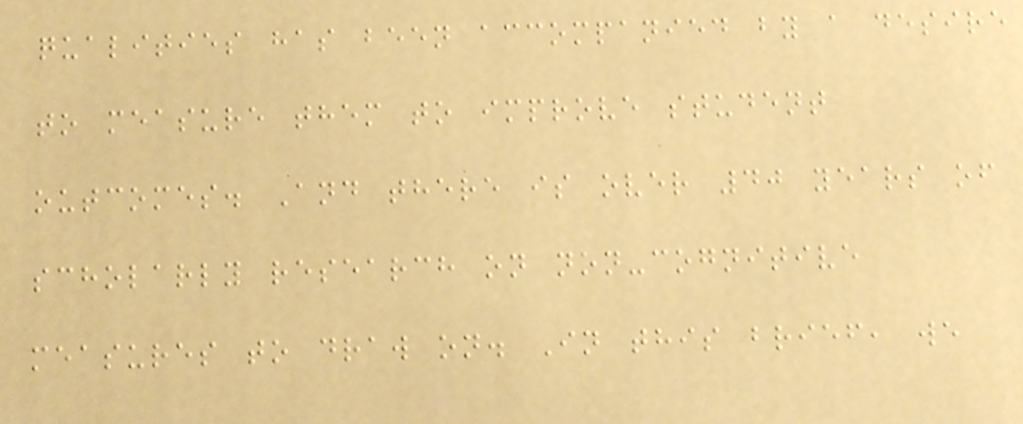qualities has been accompanied by a desire
to measure them to improve student
outcomes. And there is over 40 years of
scholarly research on non-cognitive
measures to draw on. In this brief, we
